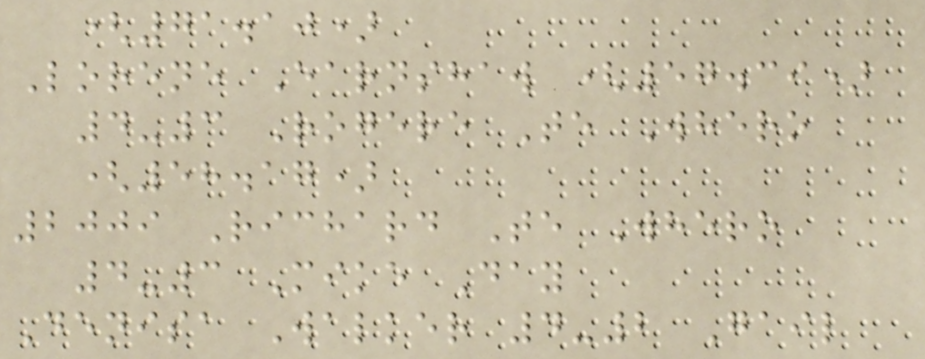(71.10)
Lorene Earnshaw (57.39)
4-3 Rogere Te Whero
(58.17)
2009 Richard Te Whero
4-3 Mike Day
Denisa Walker 4-2 Gail
